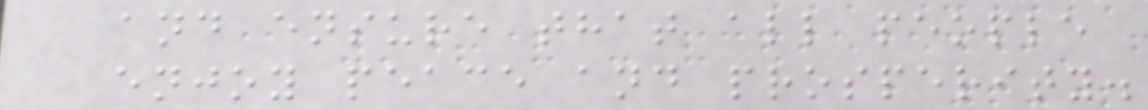and ensure that all people
enjoy peace and prosperity.
